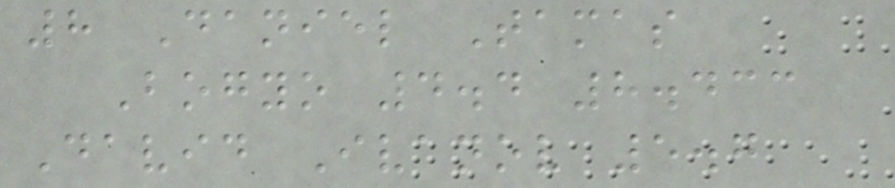8 Daniel Tamas
Bogyo 4.4 8.433
David Ivanov 5.7
